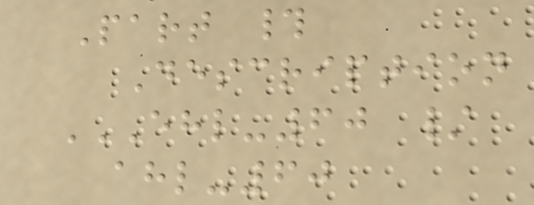Part #
Description
EHL-60 /
AHL-60
